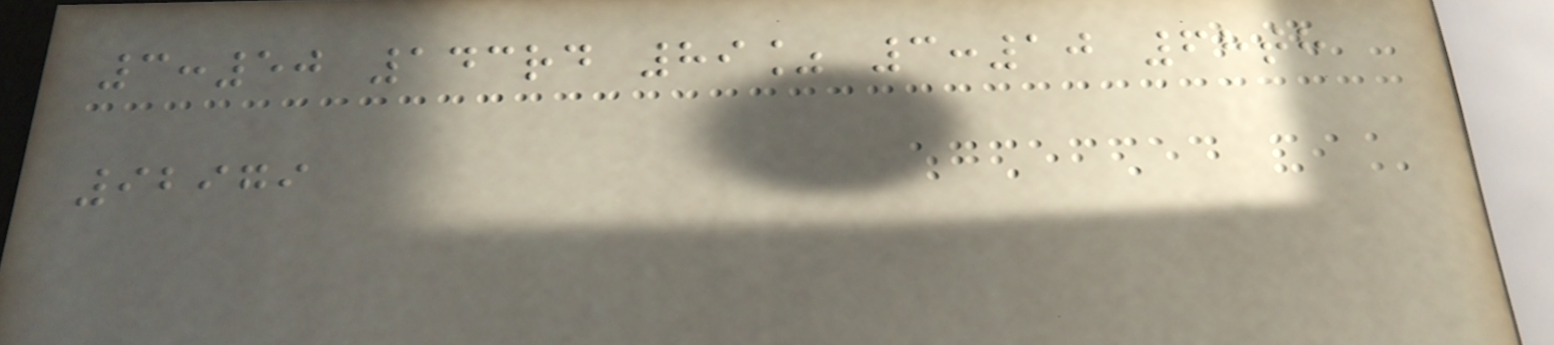3:50 143rd 89% 3:10 68th
92979
